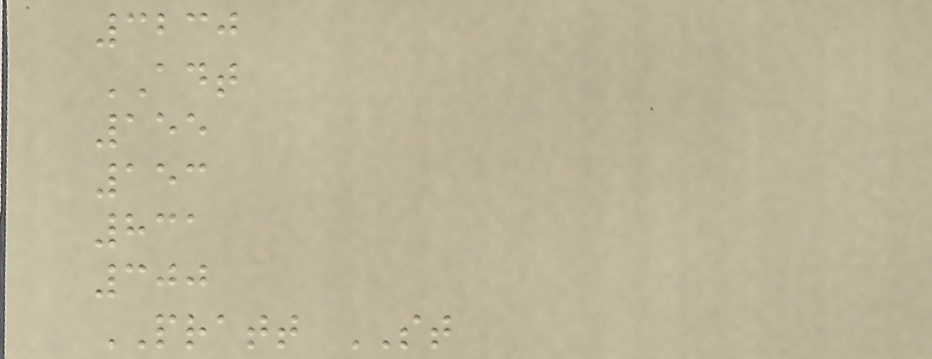3230
ADT
155
153
831
300
PRATT ST
